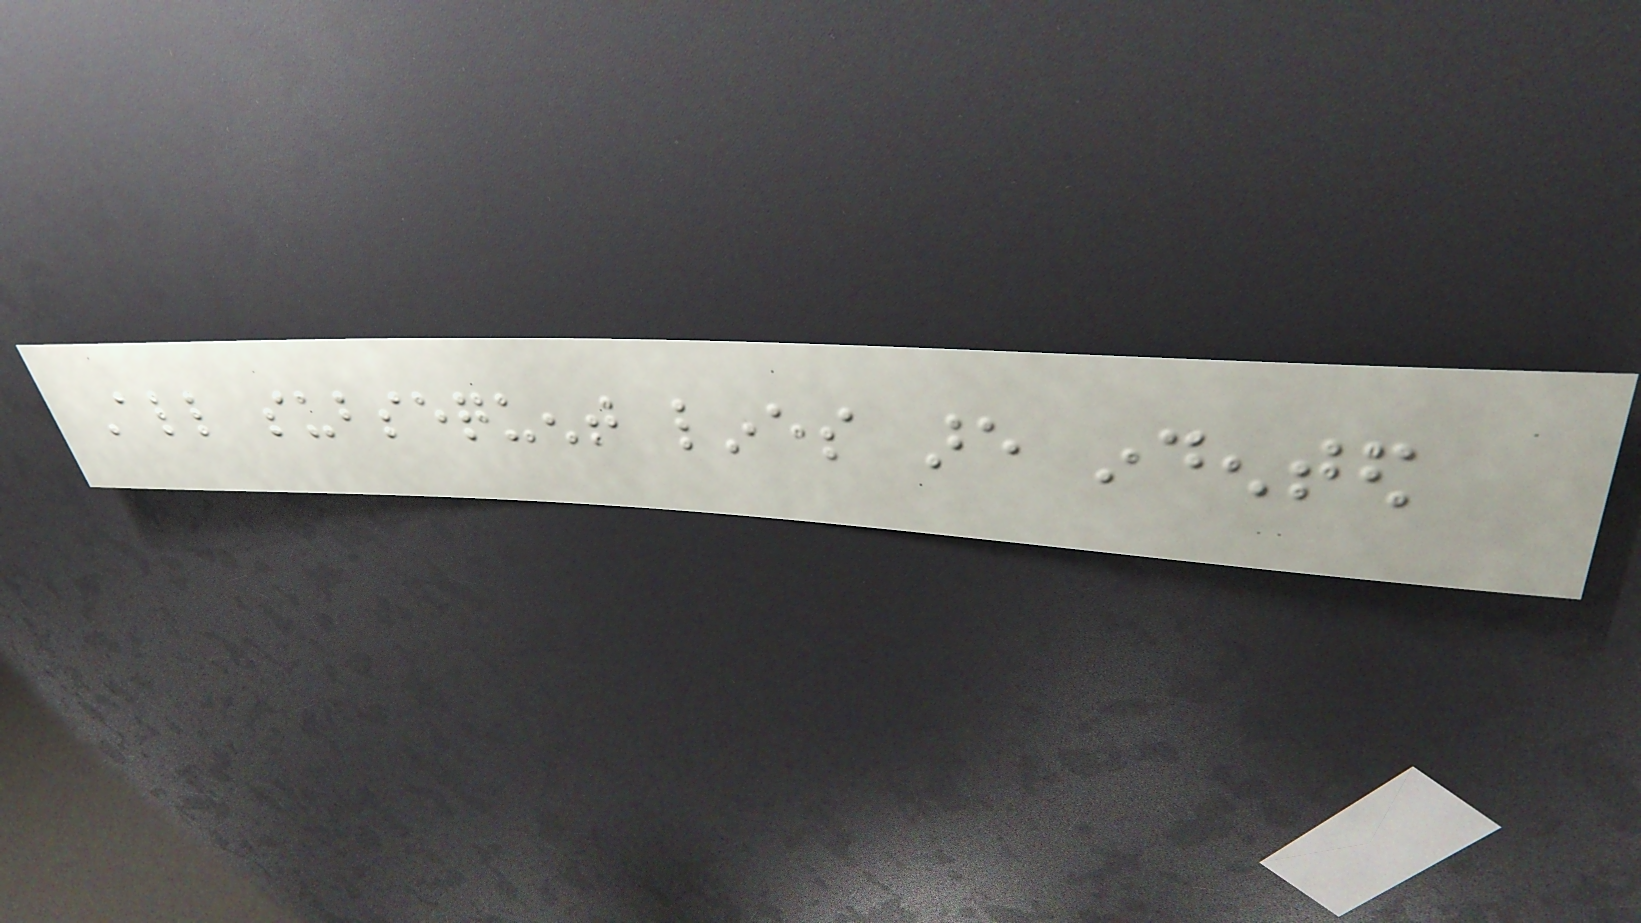All subsequent lines are indented
